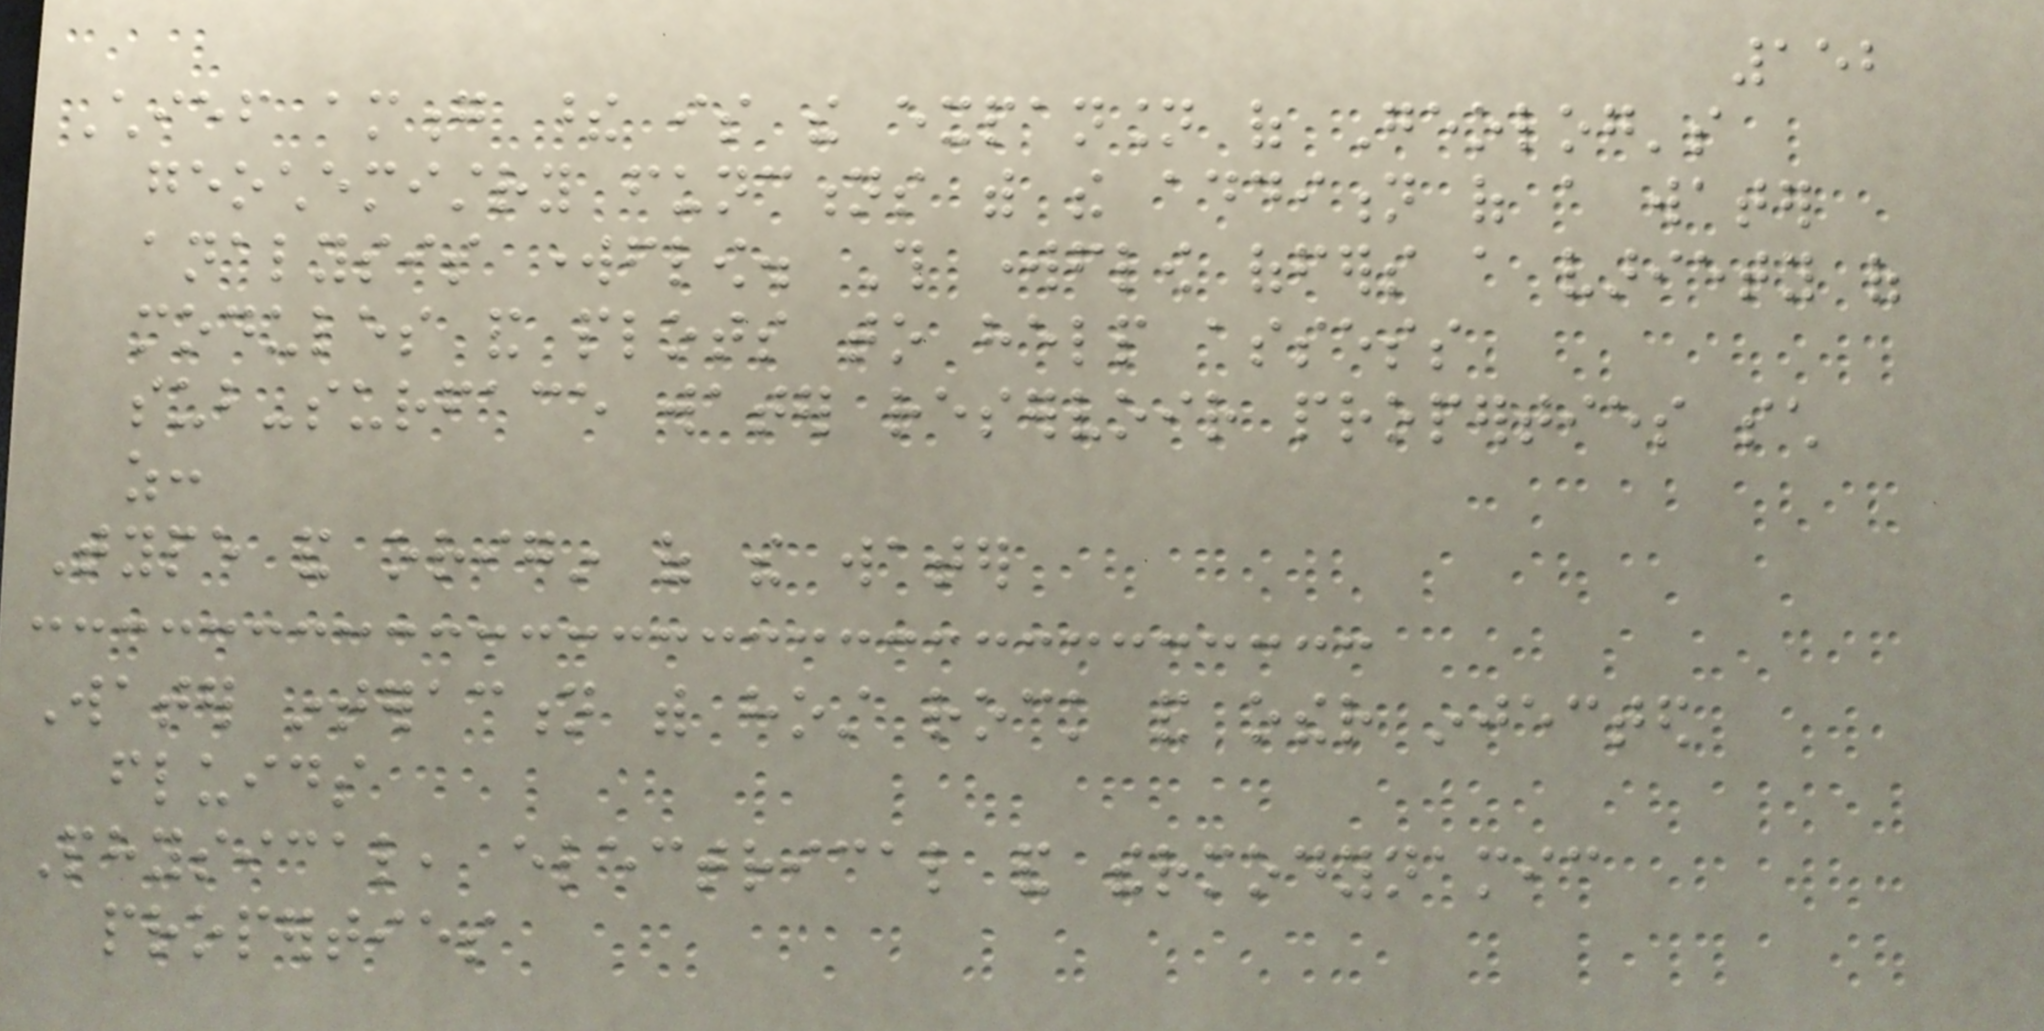152
Chief among these is the expansion of Geolog's
geochemistry functions with the addition of a water
analysis workflow. This workflow offers a variety of
modules and plots to help assess
sub-surface water reservoir properties such
as:
Type and origin of the water
Water interaction with host rock and other injected
fluids
Physical, electrical and thermodynamic
properties
